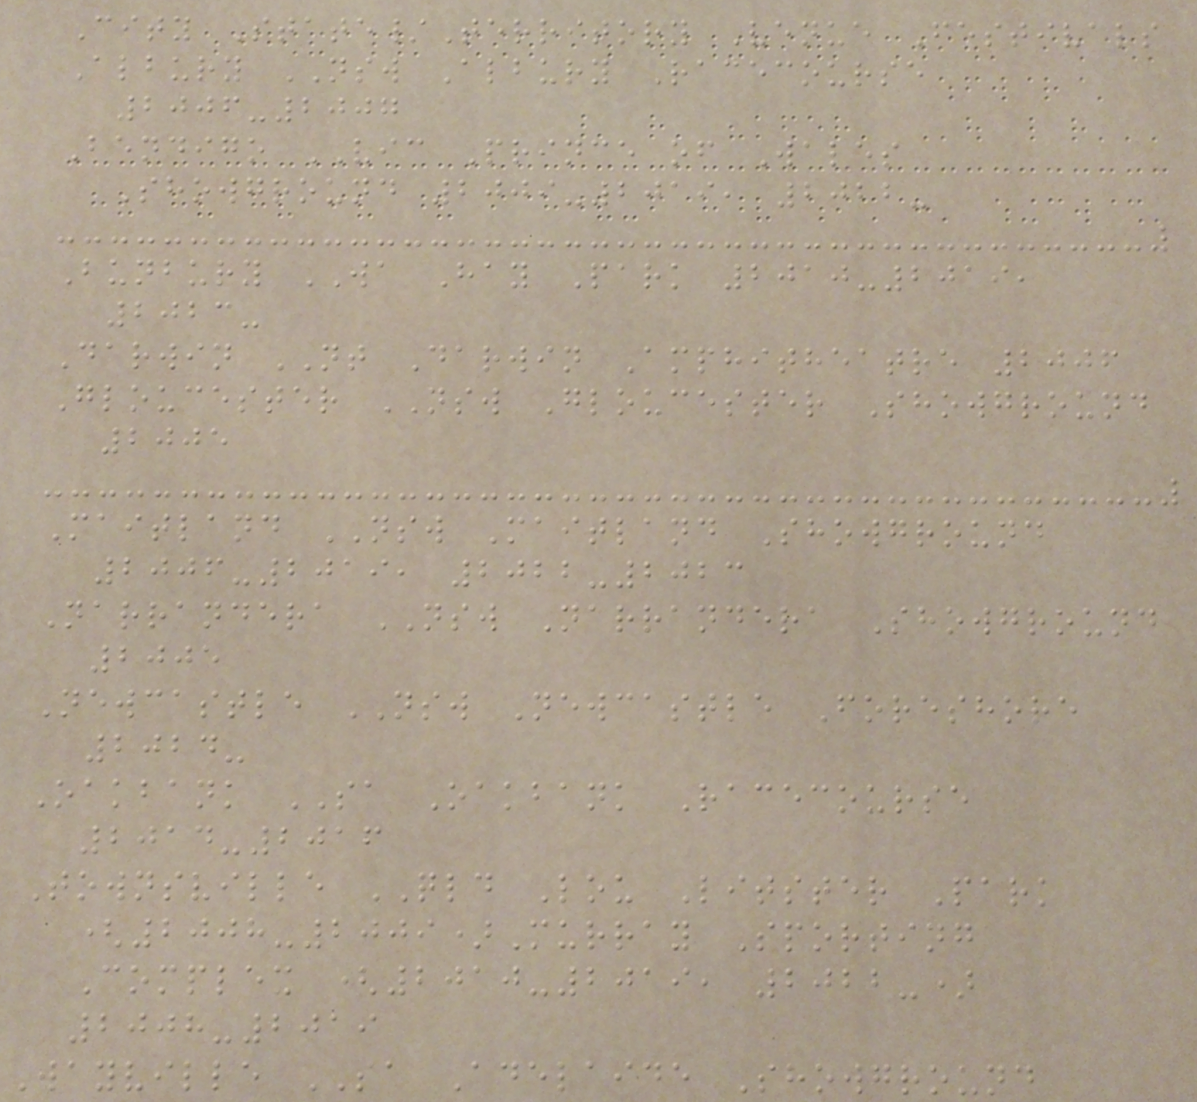City State/Territory Venue Festivals
Albury NSW Albury Racecourse
2006-2007
Bendigo VIC Prince of Wales
Showground 2009-2019, 2022-
Bunbury WA Hay Park 2010-2019,
2023-
Darwin NT Darwin Amphitheatre 2006
Gloucester NSW Gloucester Showground
2005
Maitland NSW Maitland Showground
2006-2019, 2022-2023
Narrandera NSW Narrandera Showground
2005
Newcastle NSW Newcastle Foreshore
2024-
Oakbank SA Oakbank Racecourse
2014-2016
Townsville QLD Lou Litster Park
(2008-2009)Murray Sporting
Complex (2010-2019, 2022-)
2008-2019
Wayville SA Adelaide Showground
